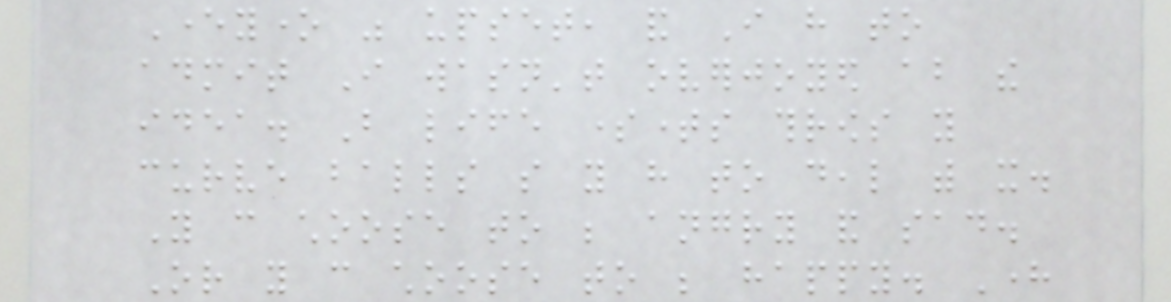Everyone was upset, and I have to
admit I wasn't overjoyed about the
idea. But life sometimes throws you
curve balls so you have to deal with it.
You can choose to be angry and sad.
Or you can choose to be happy. Here
